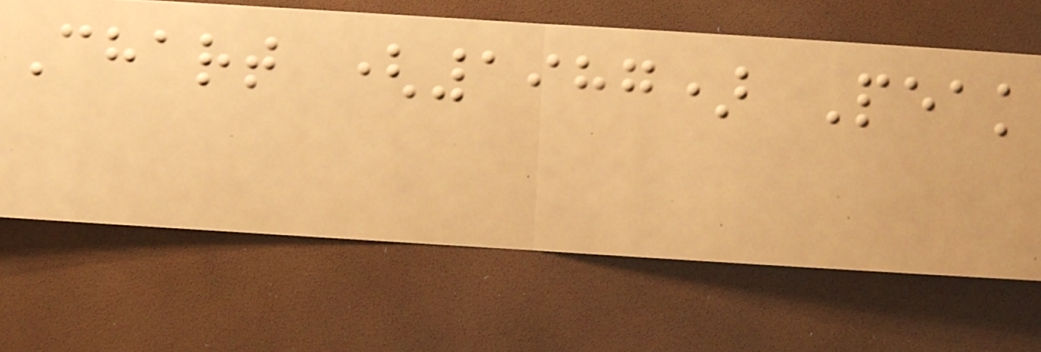Chart (1987) Peak
